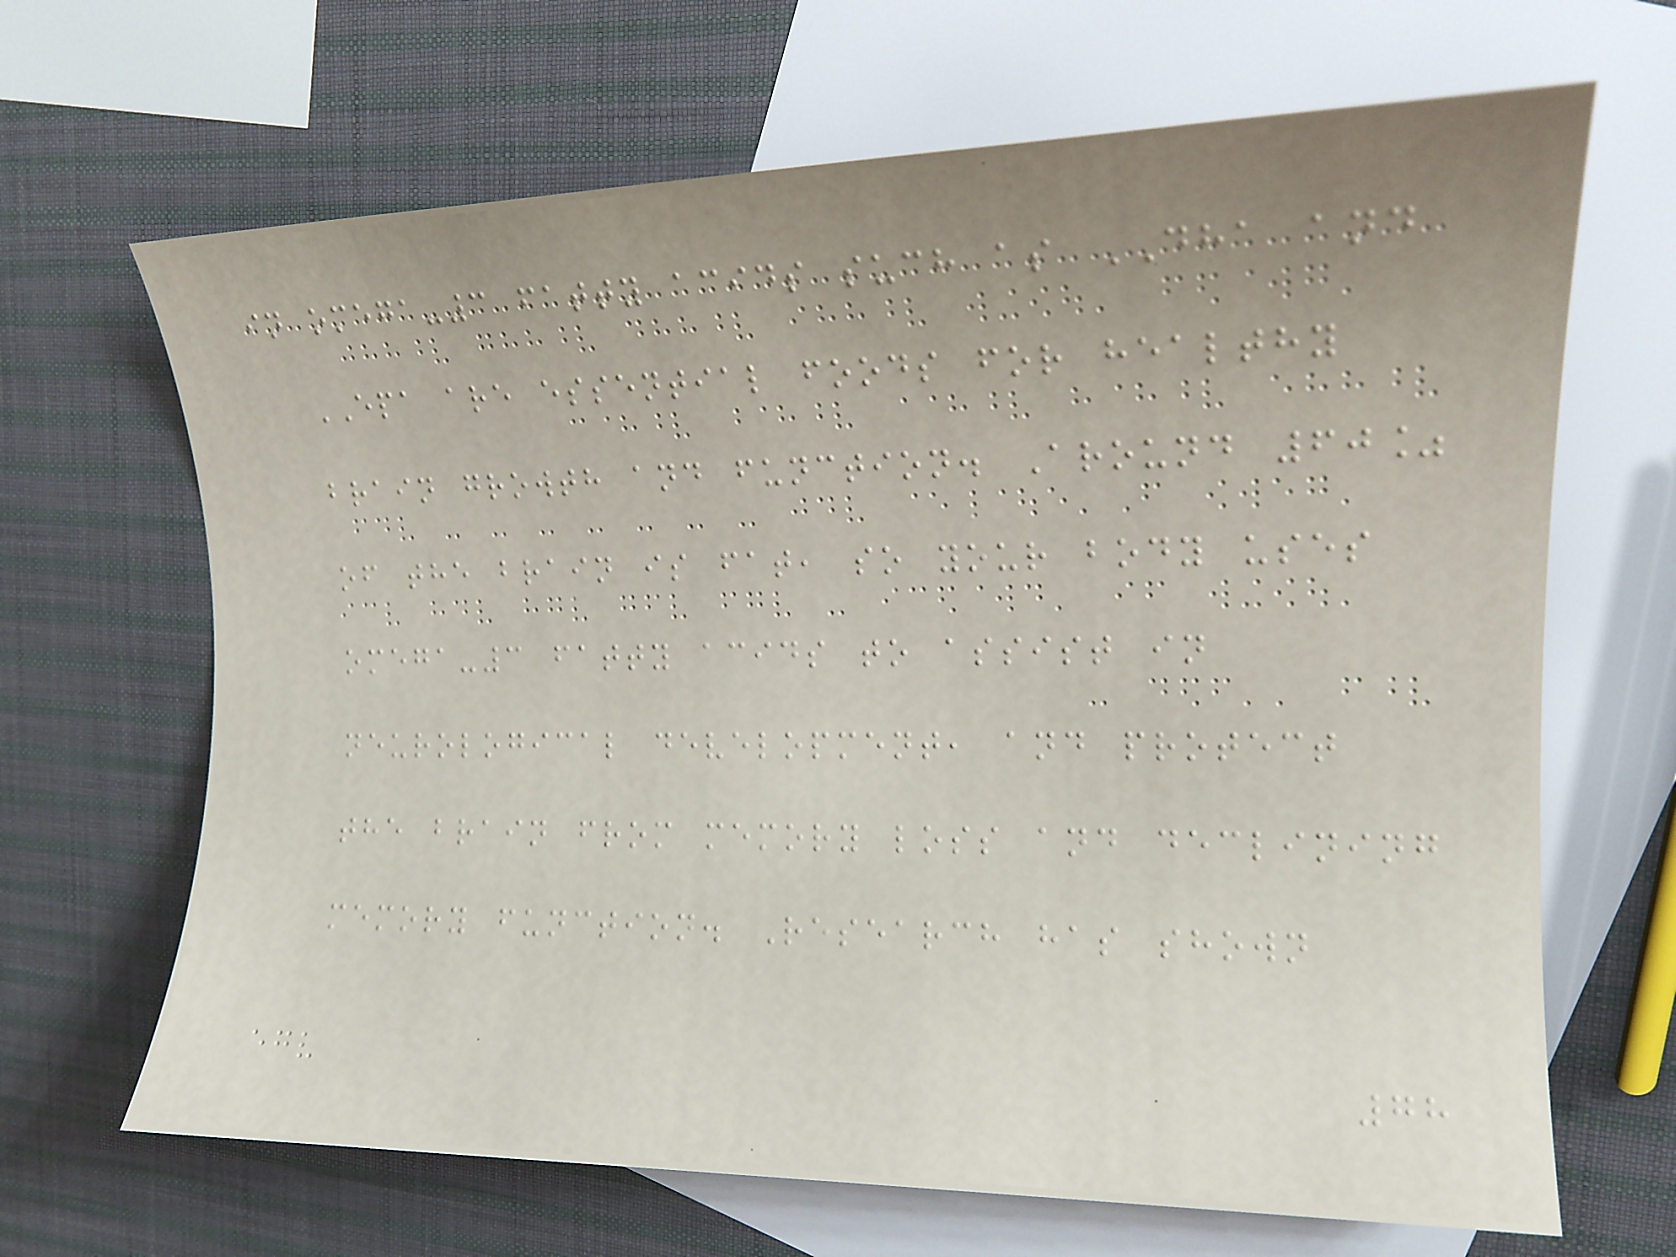in omega-3 fatty acids such as DHA and
EPA are essential foods for healthy
brain growth and function. Around 60%
of the brain is fat, so your body uses
omega-3 fatty acids to assist in
neurological development, and protect
the brain from memory loss and declining
memory function. Research has shown
78
